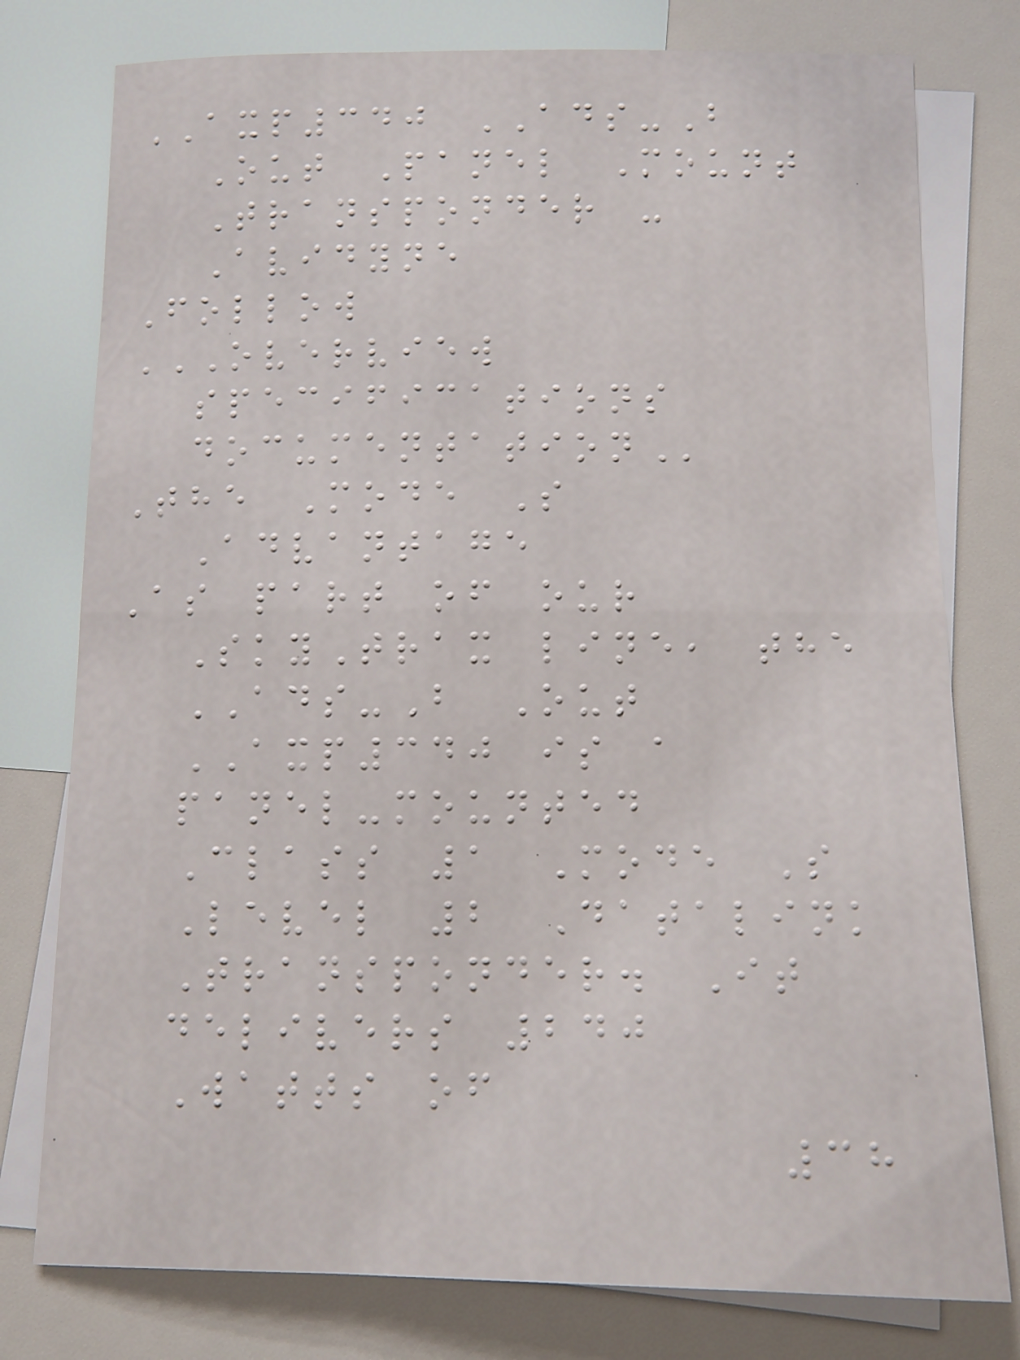AXP340 ADS-B
Out Panel Mount
Transponder -
Avidyne
Follow
OVERVIEW
SPECIFICATIONS
DOCUMENTATION
The Mode S
Advantage
As part of our
SkyTrax line, the
ADS-B Out
AXP340 is a
panel-mounted
Class 1 Mode S
Level 2 Datalink
Transponder. It
delivers 240
Watts of
38
